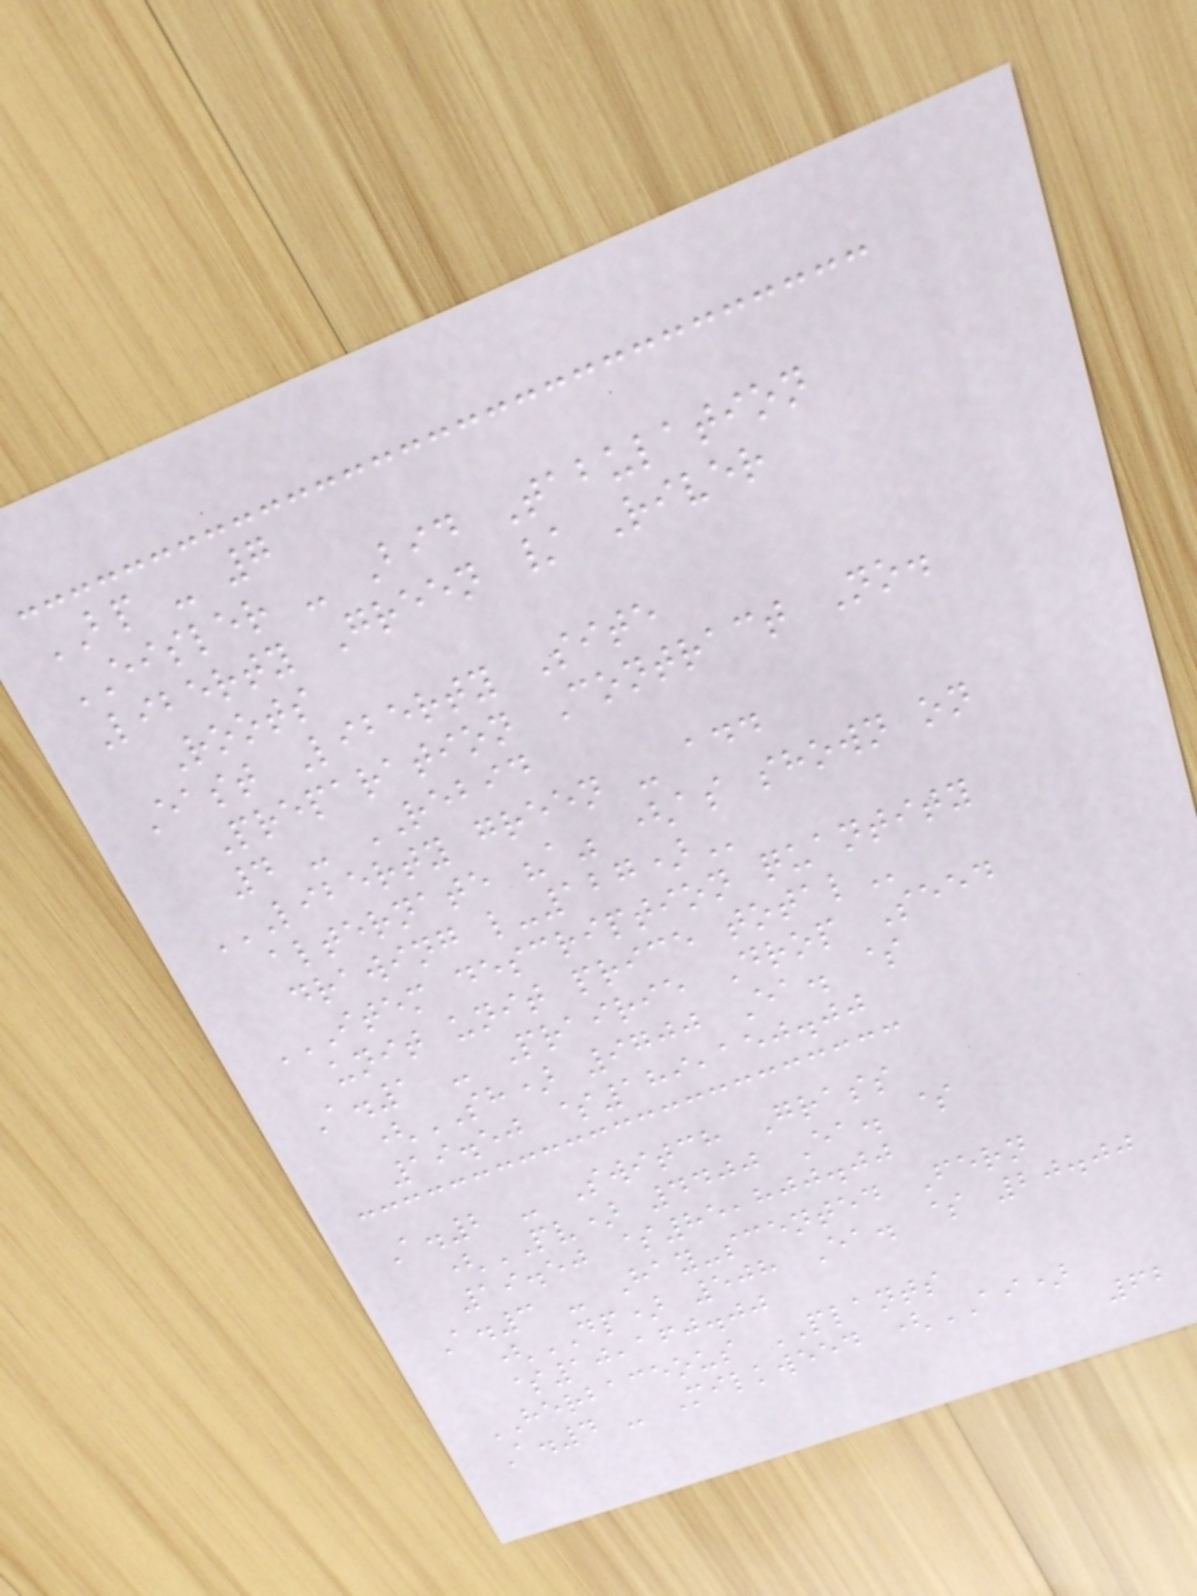BP - 7
EISLER - Bid Tabulation
Liberty Green / River
Roots
East Liberty Site
Preparation Contract No.
4 - REBID
LIBERTY GREEN - ADD
ALTERNATE "A" (AS SHOWN ON
DRAWING L-127)
ITEM DESCRIPTION QUANTITY
UNIT UNIT PRICE TOTAL
A.1 - Prairie Drop Seed
(SH) 9700 Ea. $
19.50 $189,150.00
A.2 - Switch Grass
(PV) 4400 Ea. $
19.50 $85,800.00
A.3 - Hay-scented Fern
(DP) 508 Ea. $ 20.00
$10,160.00
HERBACEOUS PLANTS
A.4 - Milkweed (AI)
62
